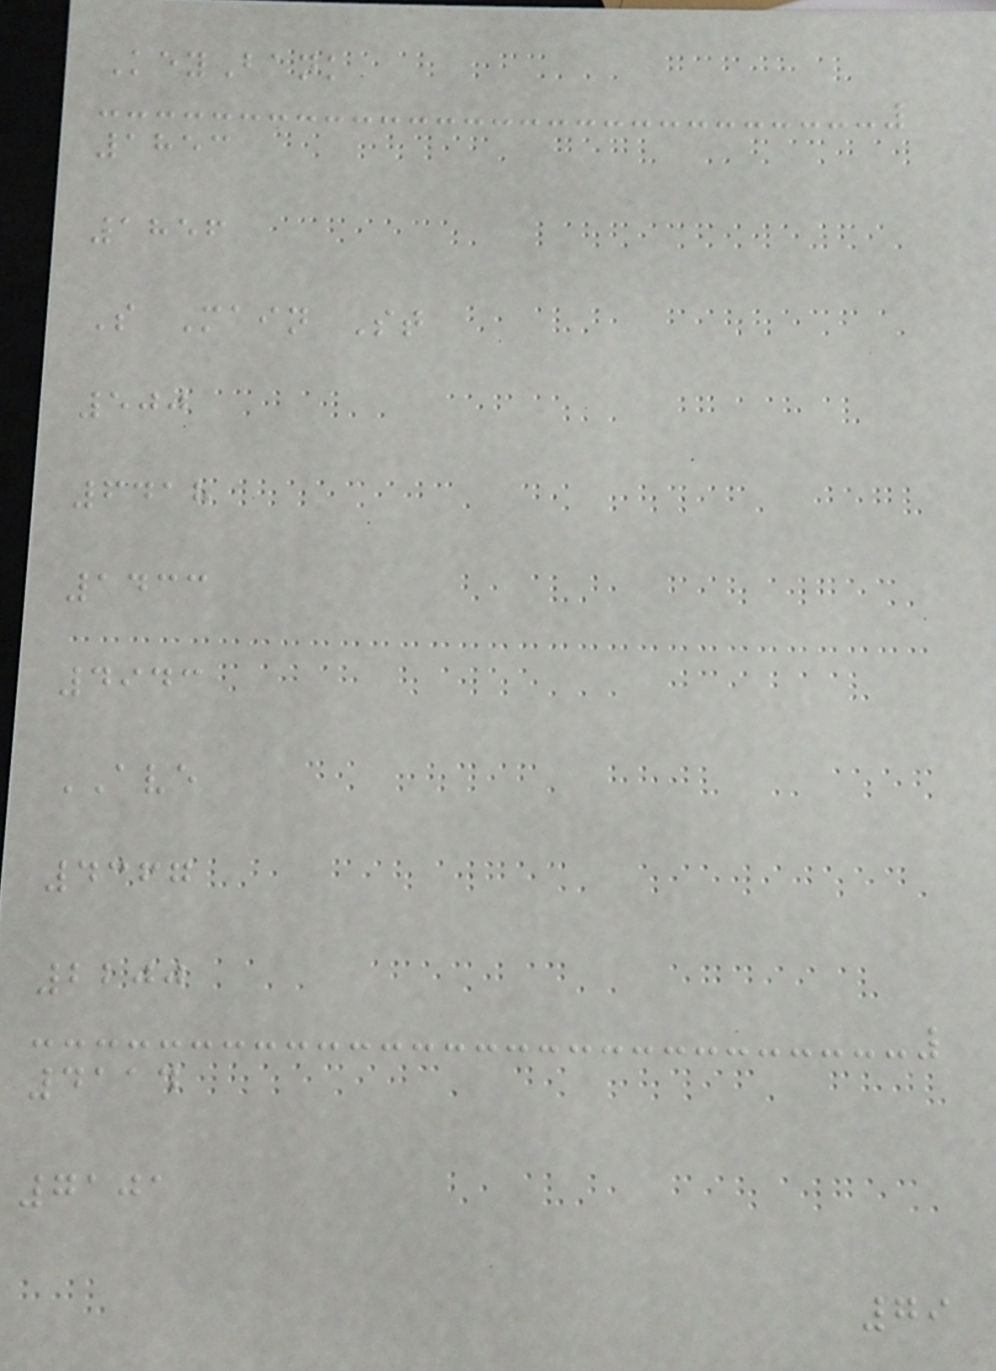KeyBank
1853
1856
S Main St
500
6418
1433
4943
AVE
4367
2200
4114
7101
79
